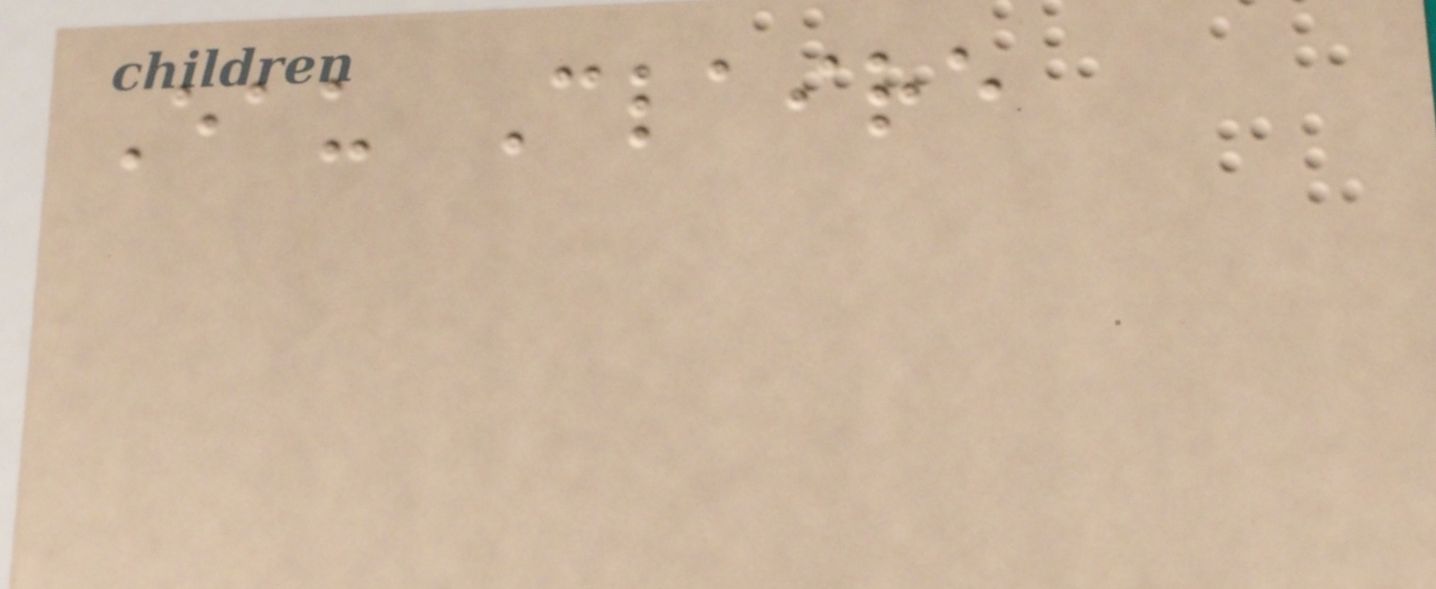Eau Claire
